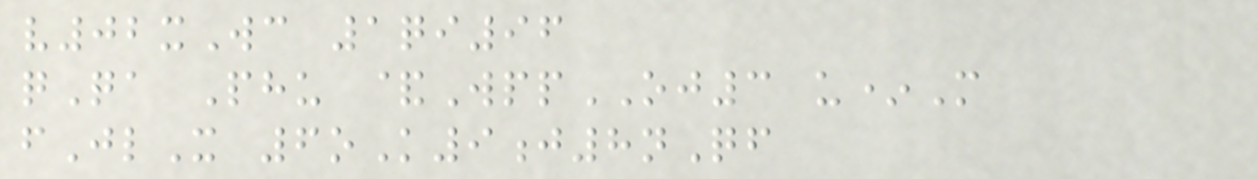v02xWc 1qi96
qQa Phu &WppOJ3 u*M
fJlX 6oK9j8nQf
